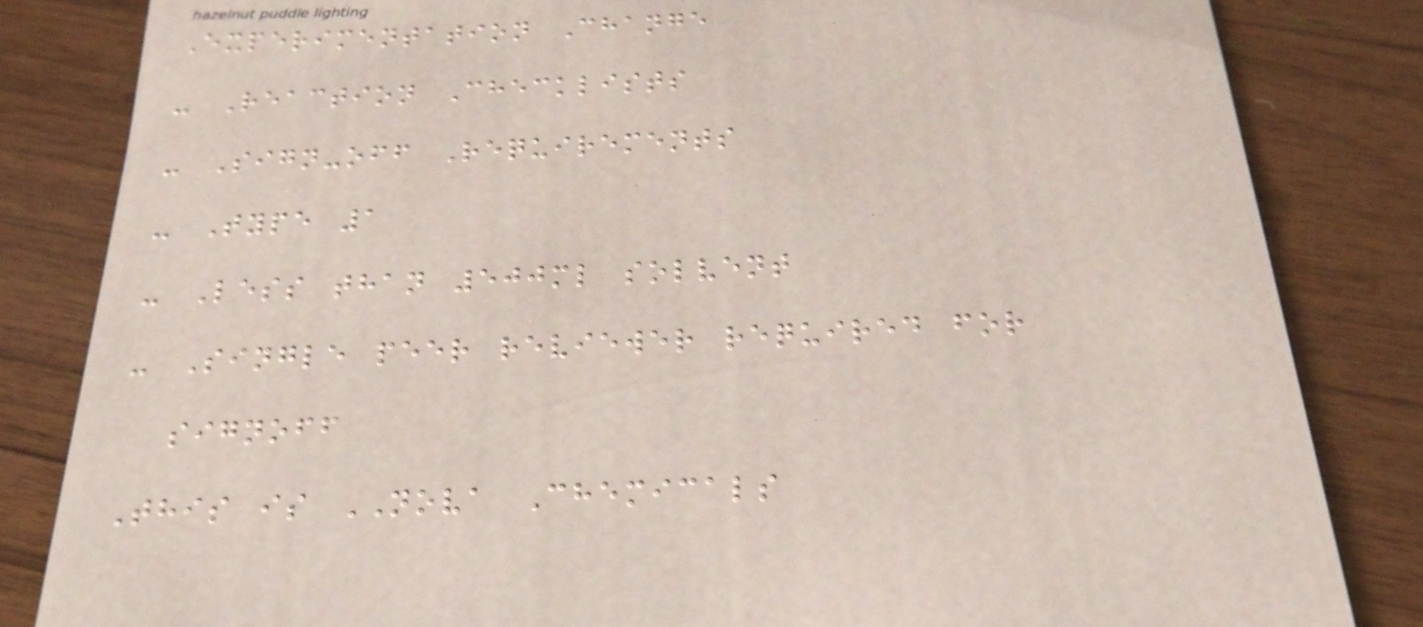Experimentation Change
- Reaction Checklists
- Sign-off Requirements
- Type 1
- Less than 500ml solvent
- Single peer reviewer required for
signoff
This is NOVA Chemicals
